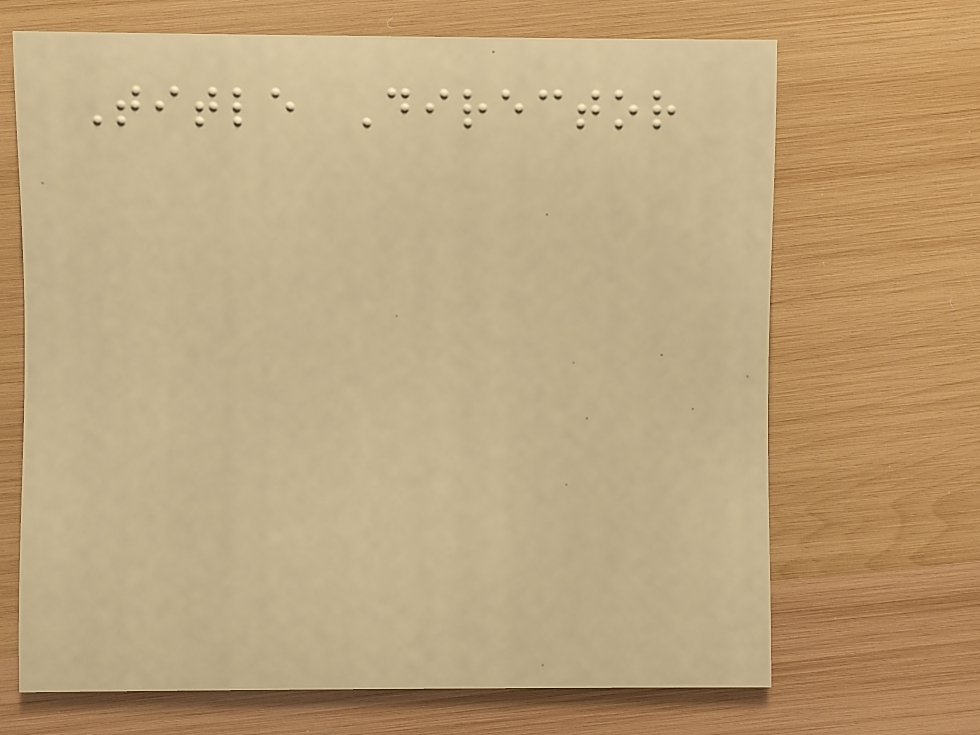Title Director
